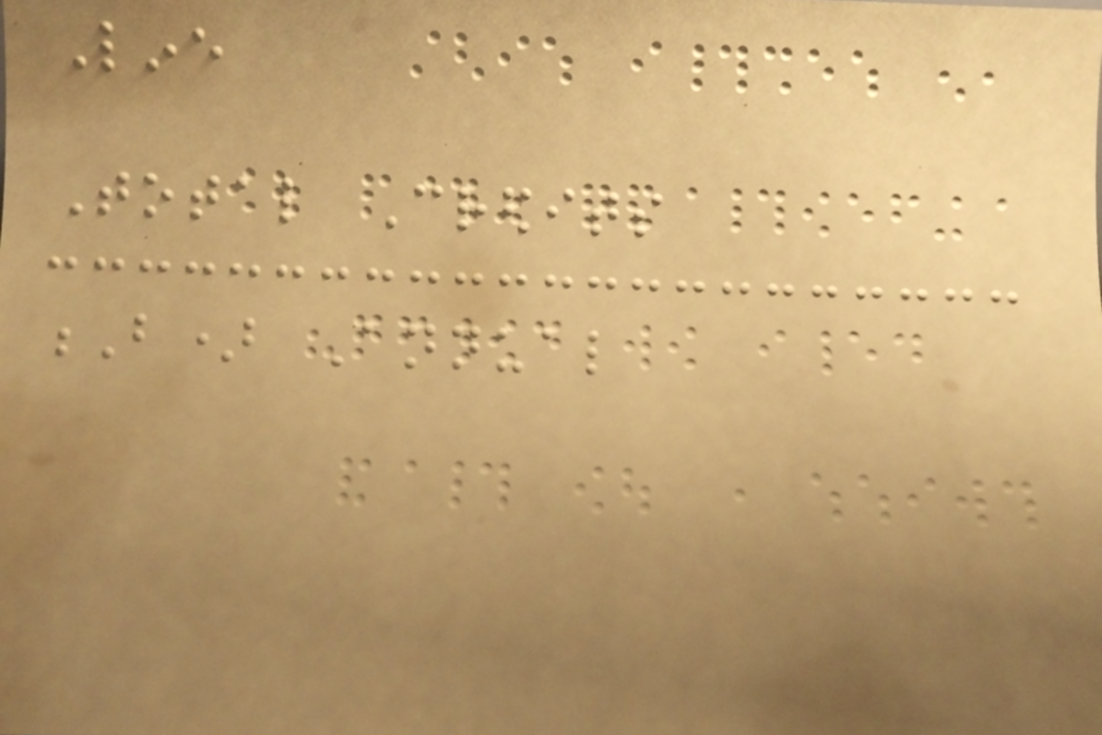Line
Total Credits
B) Annual
